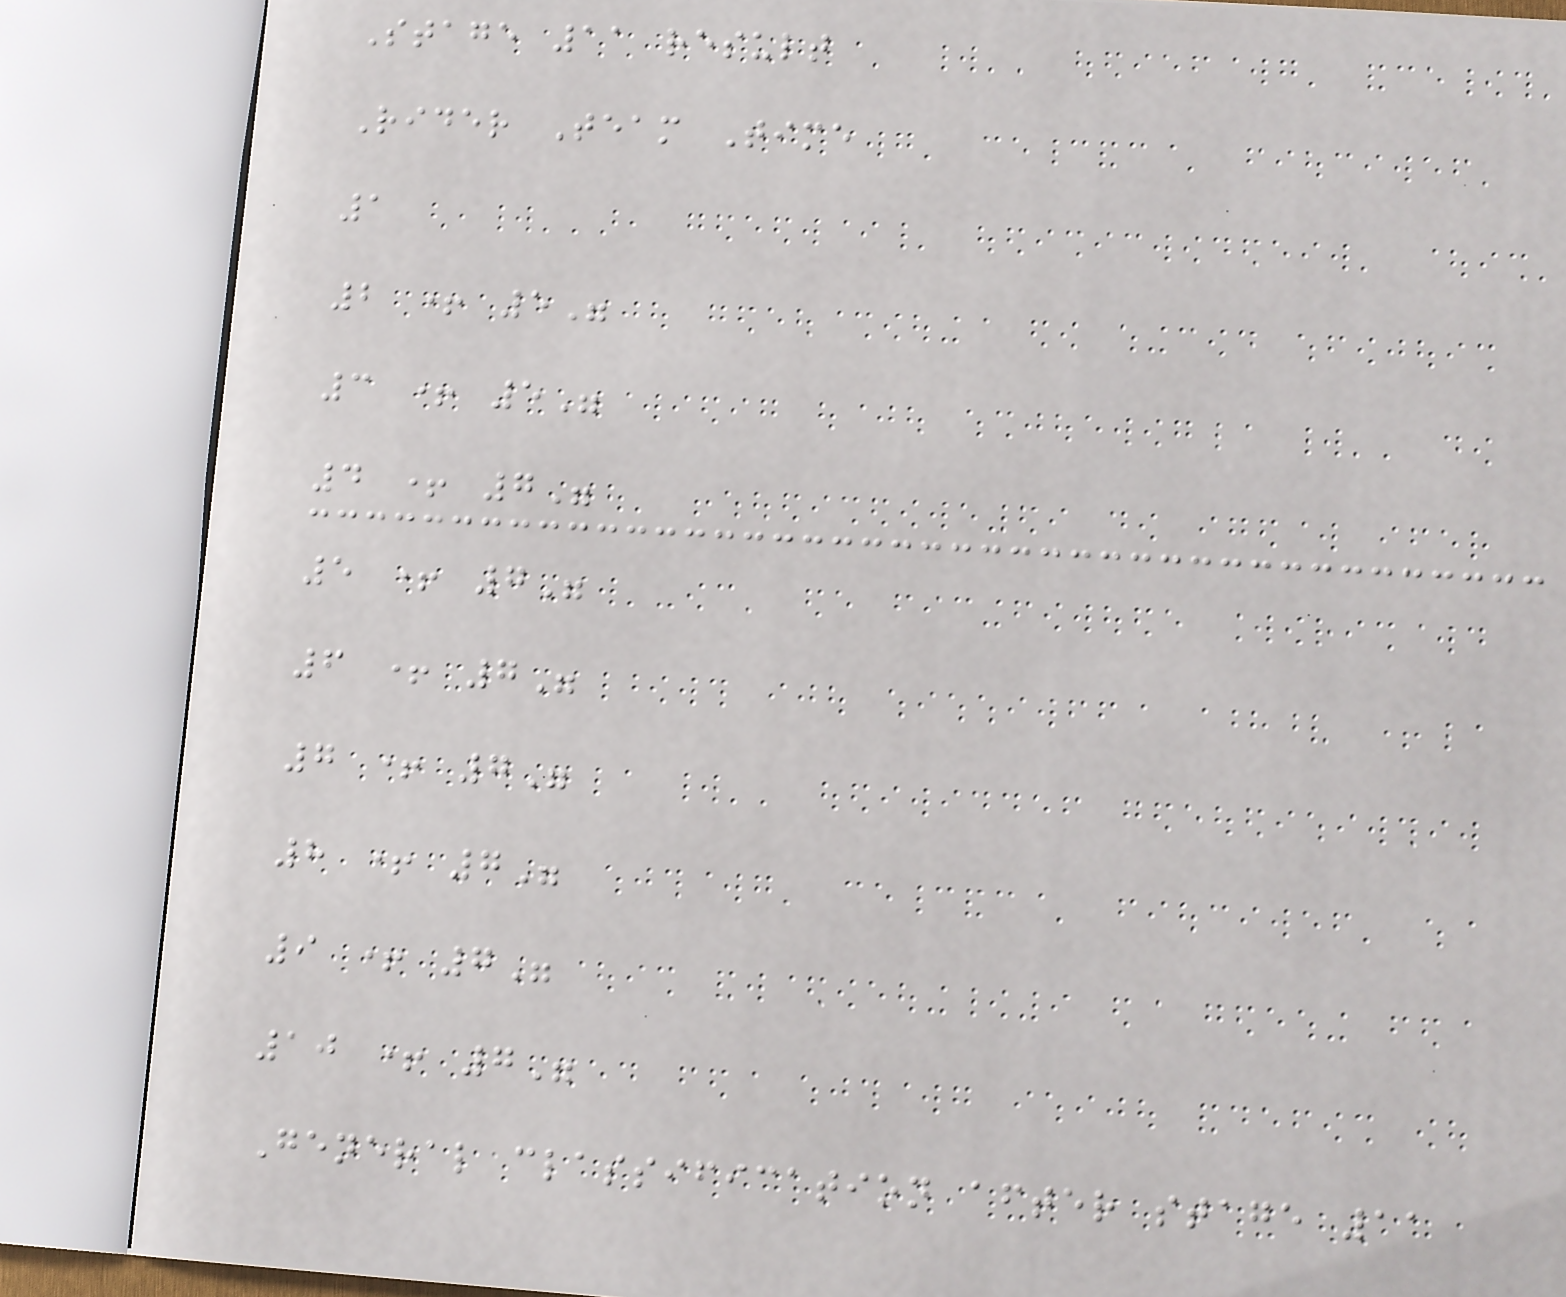Stage 11 result
Rider Team Time
1
2 + 5"
3 + 5"
4 + 7"
5 + 7"
6 + 7"
7 + 7"
8 + 7"
9 + 7"
10 + 7"
General classification after stage 11
